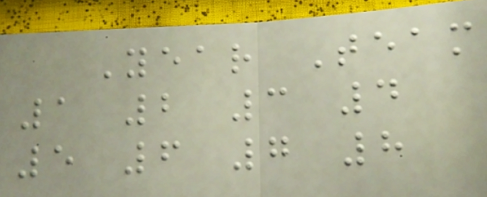Year Team
1 2 3 4
5 6 7 8
